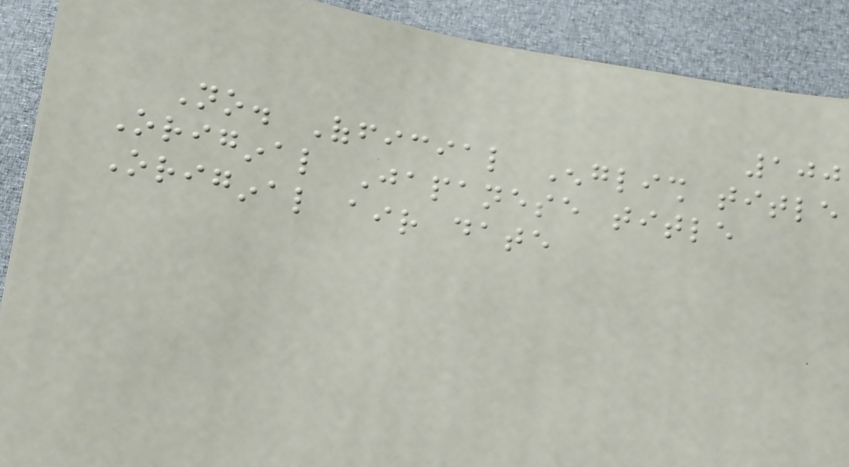100
No. Official English title
Original Japanese title
Original air date
